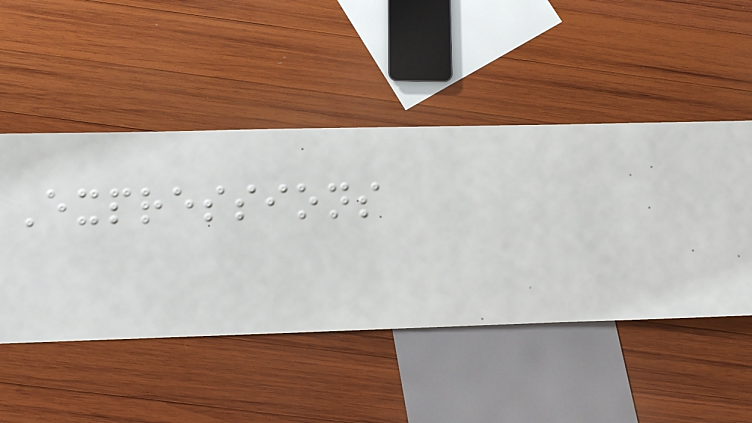Expressions
